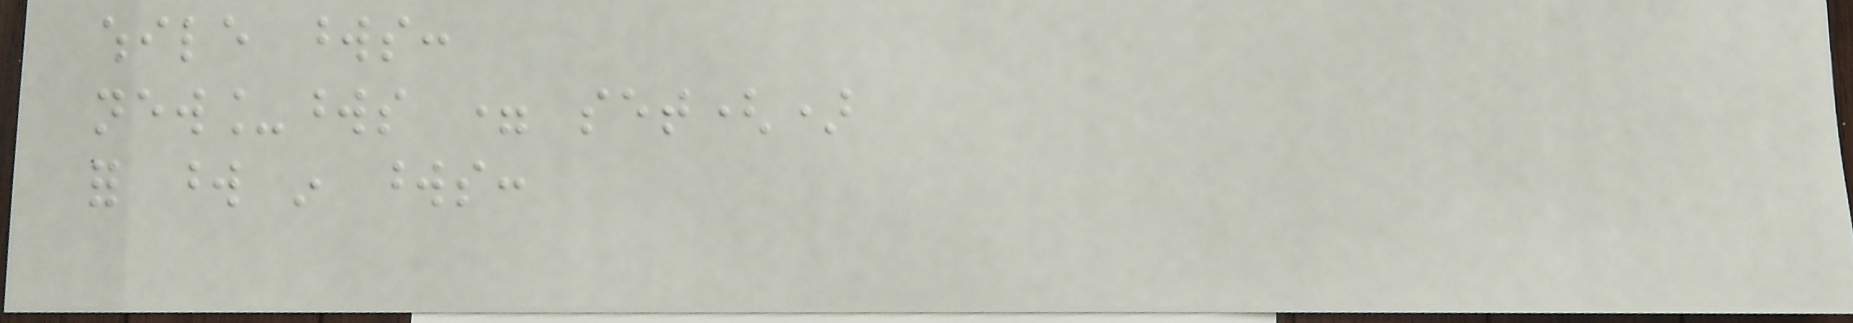while words:
new_words = set()
for word in words:
